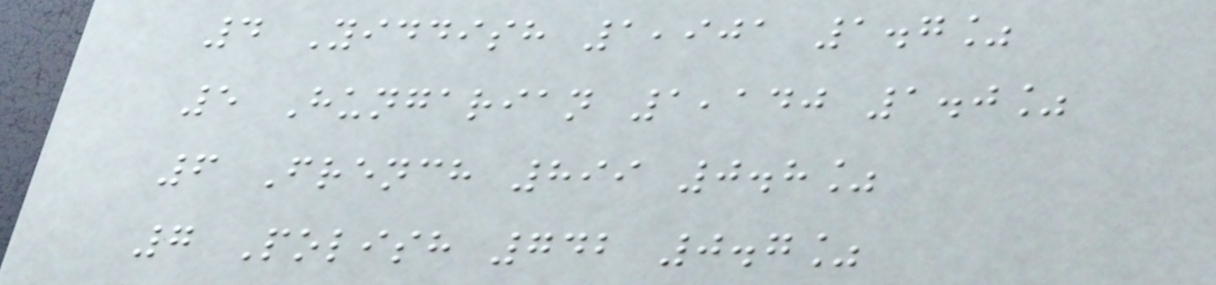4 Yiddish 1,901 1.7%
5 Hungarian 1,140 1.0%
6 French 899 0.8%
7 Polish 742 0.7%
